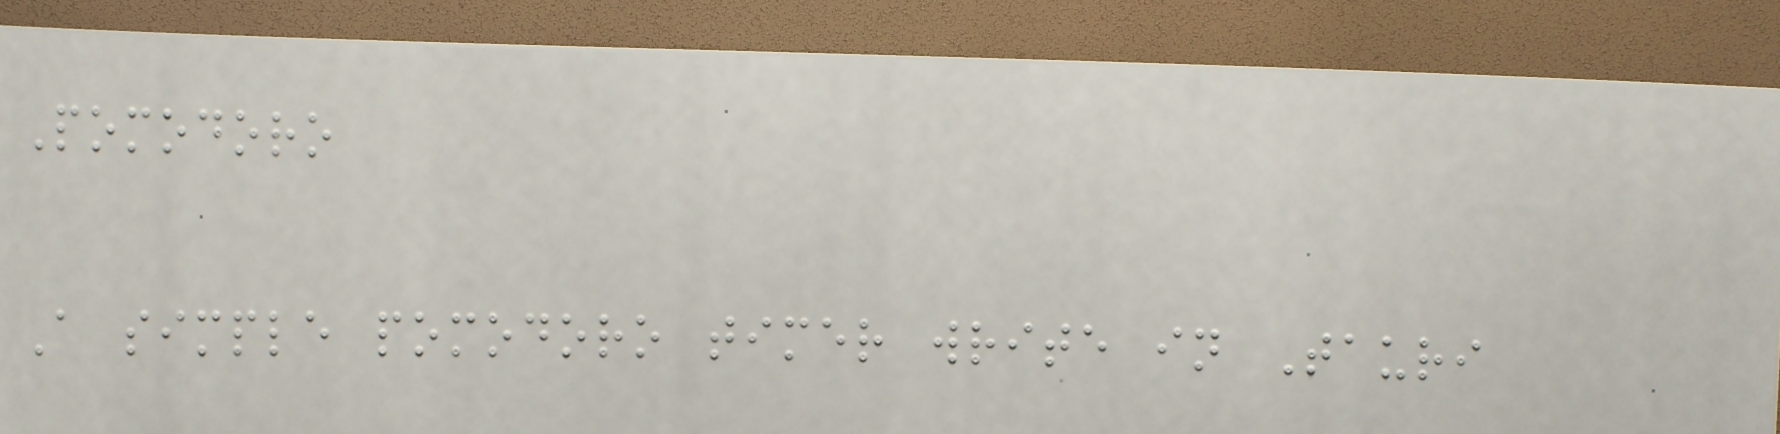Pomodoro
A simple pomodoro timer write in Tauri
